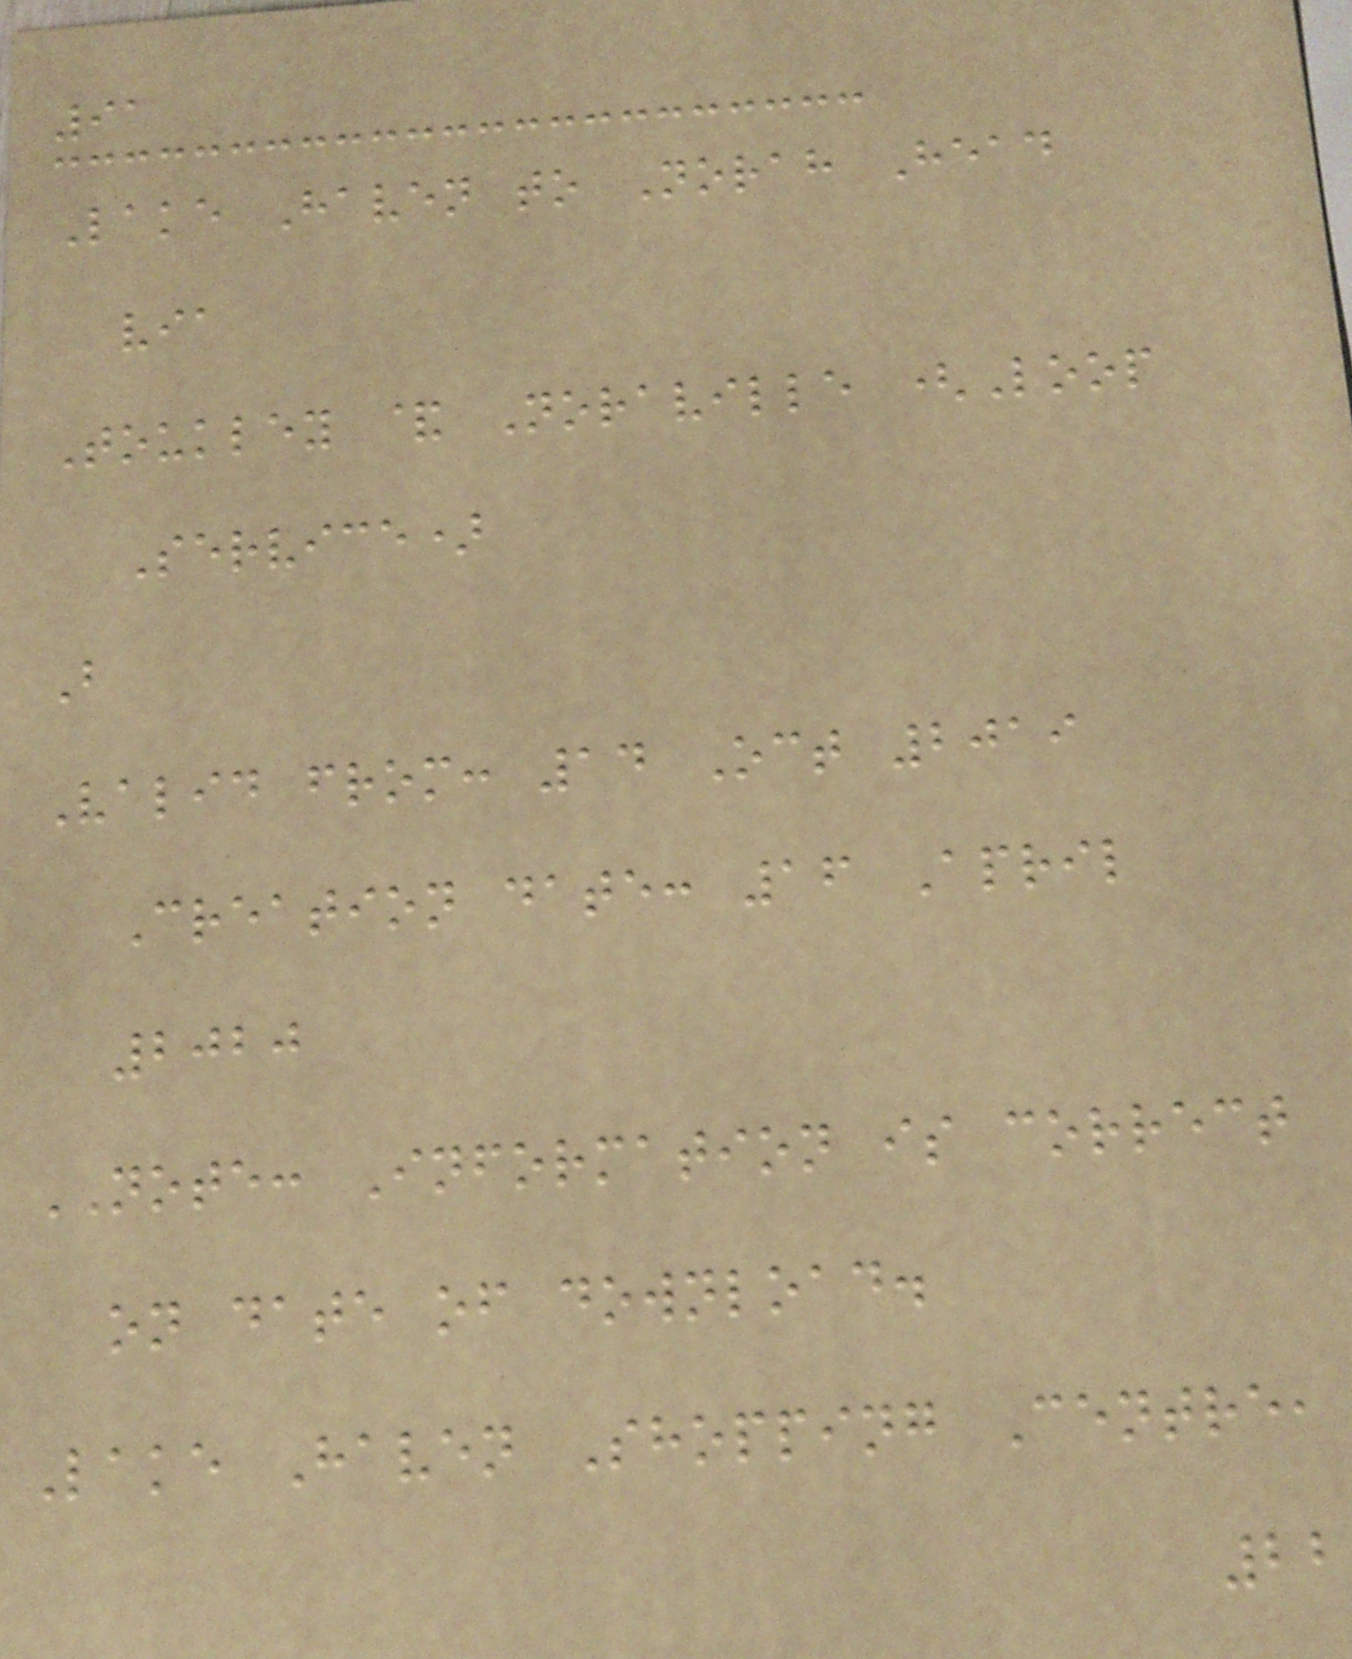91
Lake Haven to Norah Head
via
Toukley & Noraville (Loop
Service)
B
Valid from: 14 Oct 2019
Creation date: 16 April
2020
NOTE: Information is correct
on date of download.
Lake Haven Shopping Centre,
22
